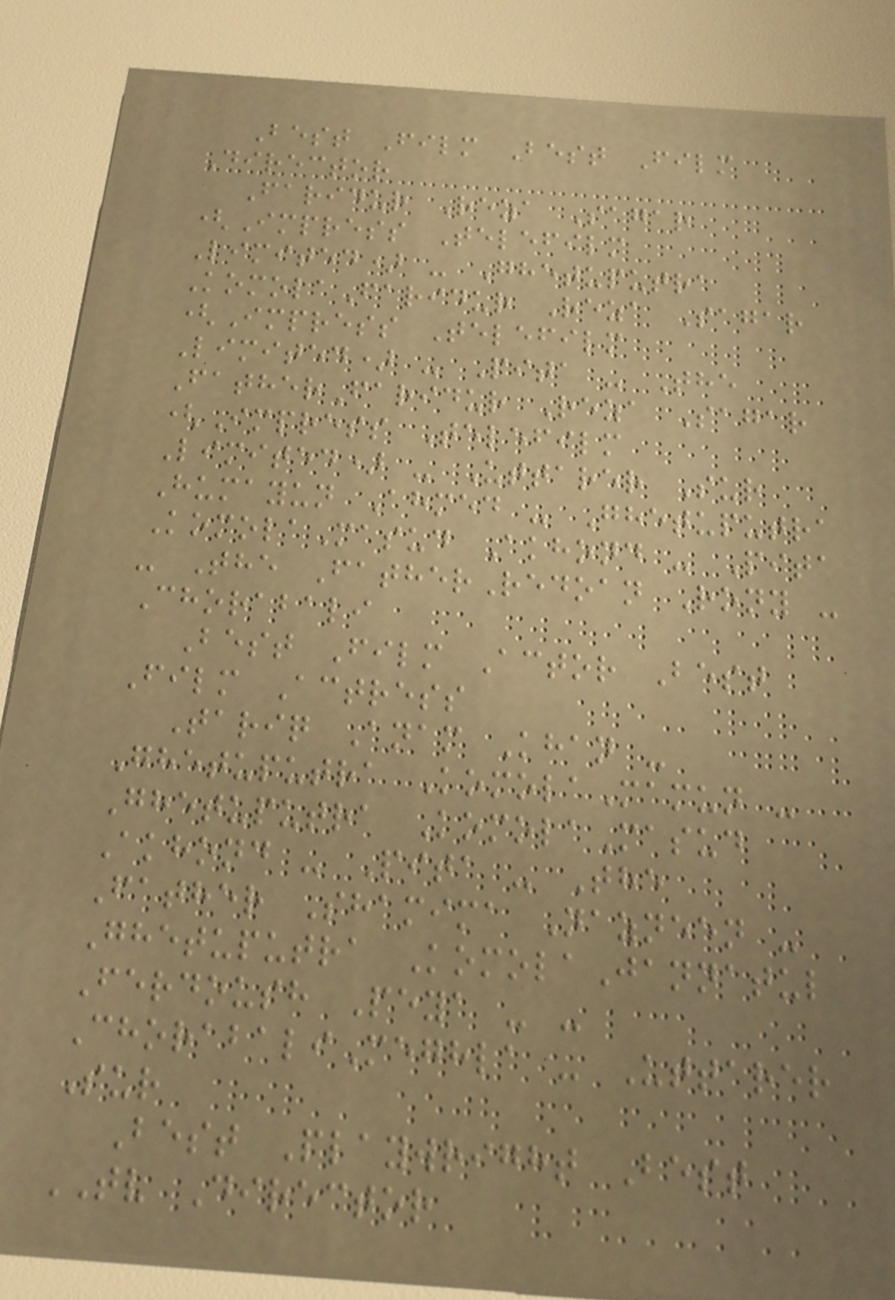Best Film Best Film
Director
Faridur Reza Sagar
(Impress Telefilm
Limited) - Ghetuputra
KomolaFaridur Reza Sagar
(Impress Telefilm
Limited) - Pita - The
FatherFaridur Reza Sagar
(Impress Telefilm
Limited) - Uttarer Sur
Humayun Ahmed - Ghetuputra
KomolaMasud Akhond - Pita
- The FatherRedoan Rony -
Chorabali
Best Film Actor Best
Film Actress
Tariq Anam Khan -
Ghetuputra KomolaMamun -
Ghetuputra KomolaMasud
Akhond - Pita - The
Father Shamima Nazneen -
Ghetuputra KomolaJannatul
Ferdoush Peya - -
ChorabaliMeghla - Uttarer
Sur
Best Playwright Best
TV Director
